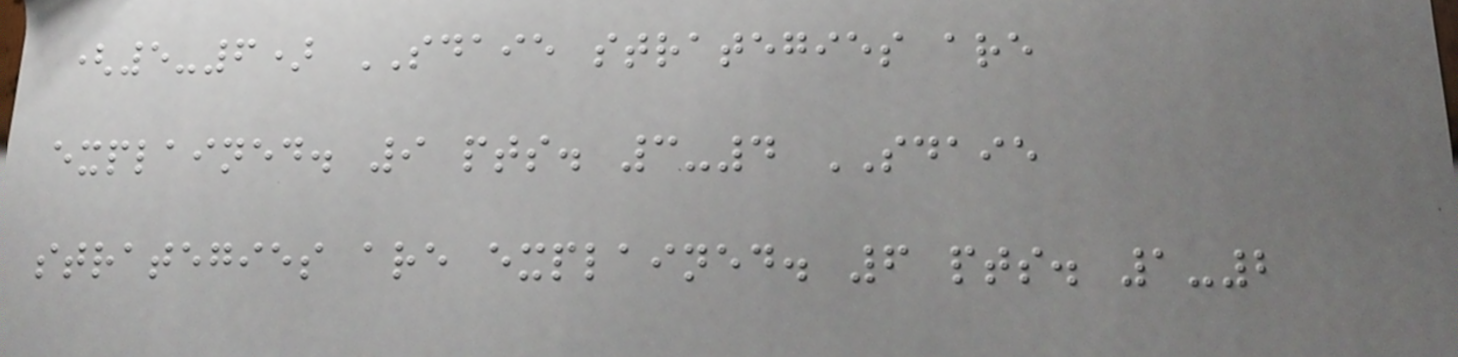(5-6) SDAIE strategies are
explained. 9 pts. 3-4 SDAIE
strategies are explained. 6 pts. 1-2
